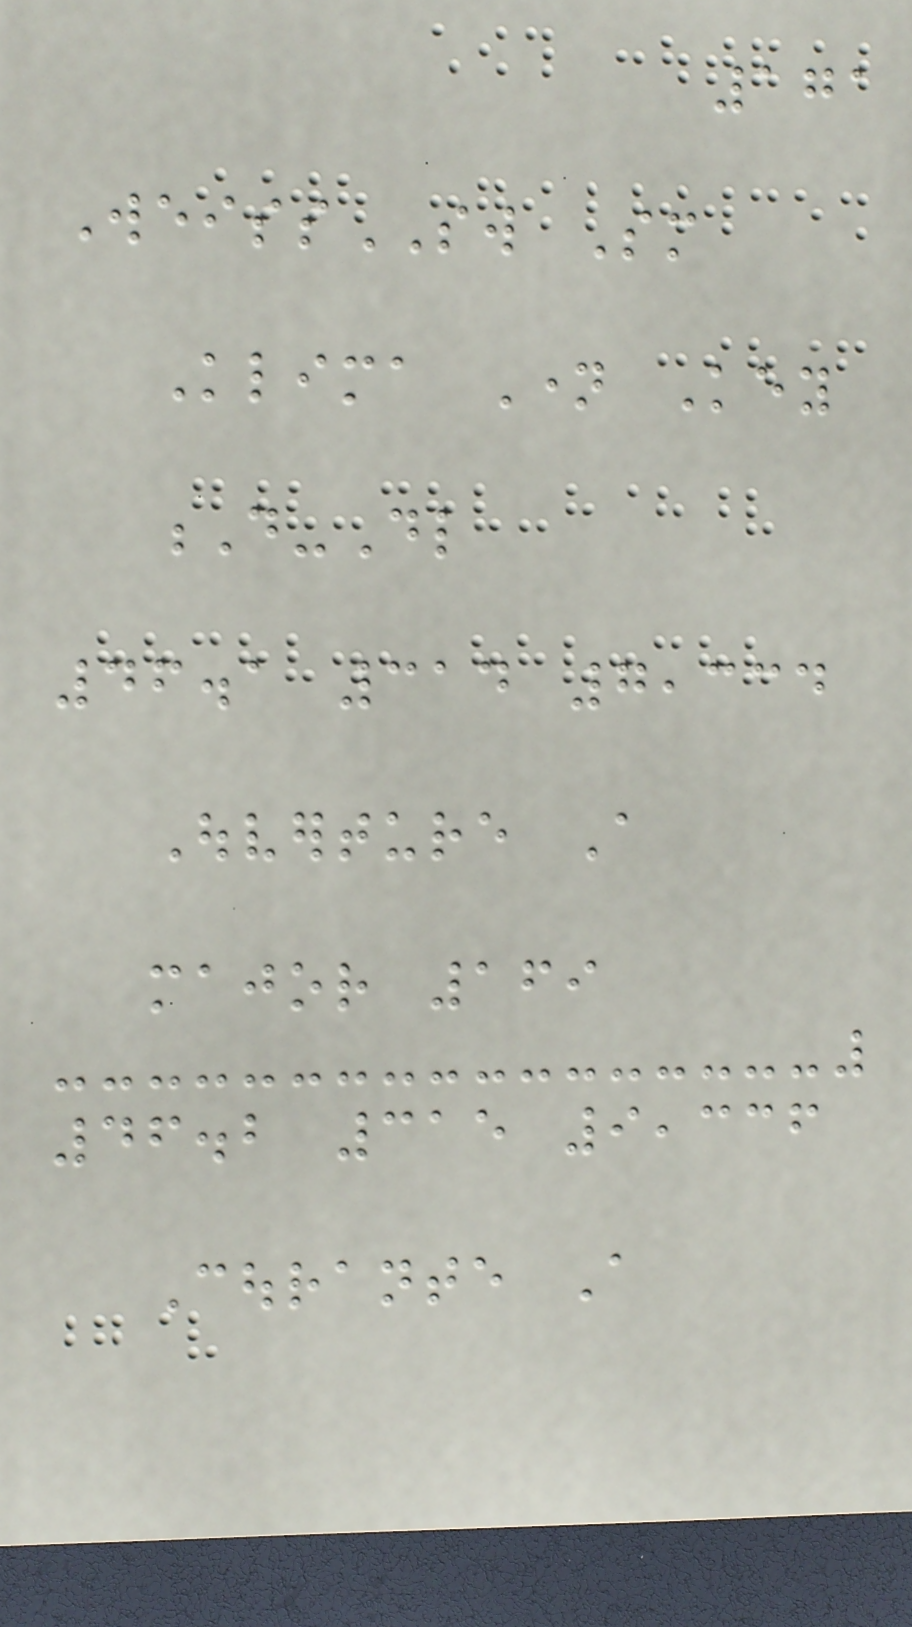171
WeissSW Sm
Klima Name Key
D-Dl
46.1 314 7,334
Ouverture A
major 169
46.2 315 9,336
Courante A
